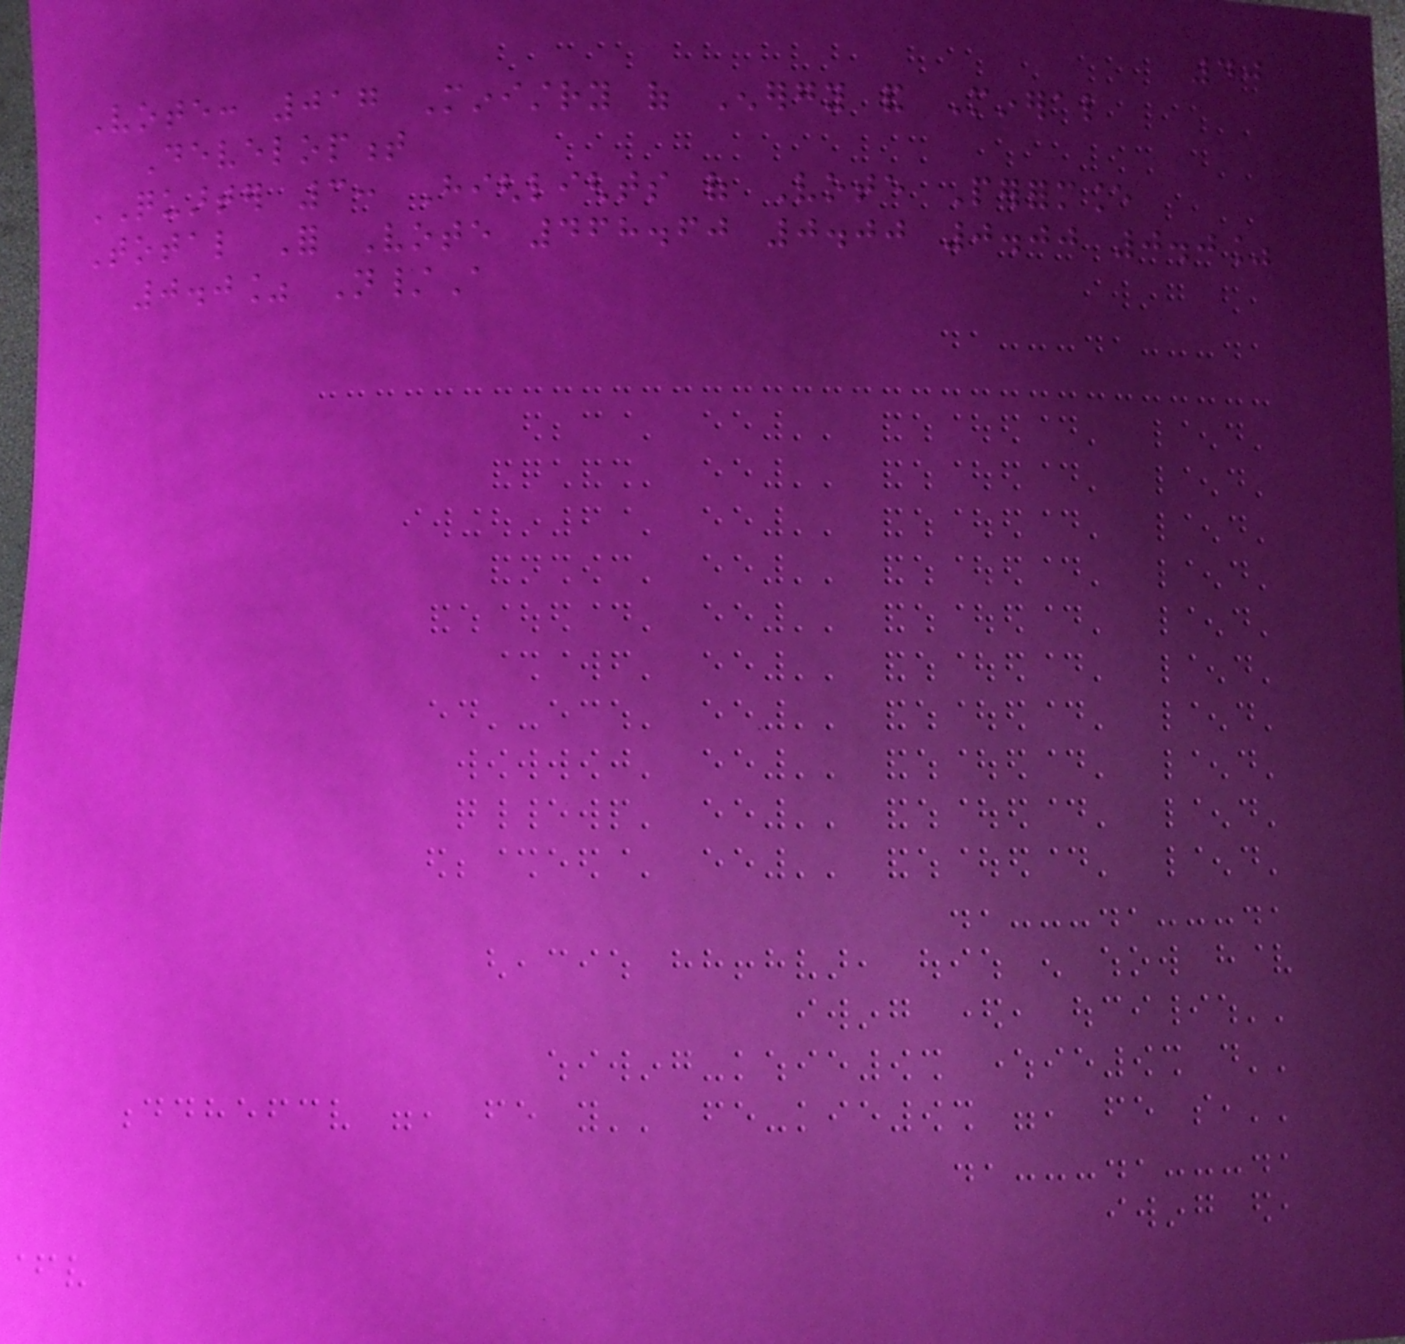40
Vote: 017 Ministry of Energy and Mineral
Development
QUARTER 3: Highlights of Vote Performance
Total For Vote 468.60 0.00 0.00 0.0%
0.0% N/A
